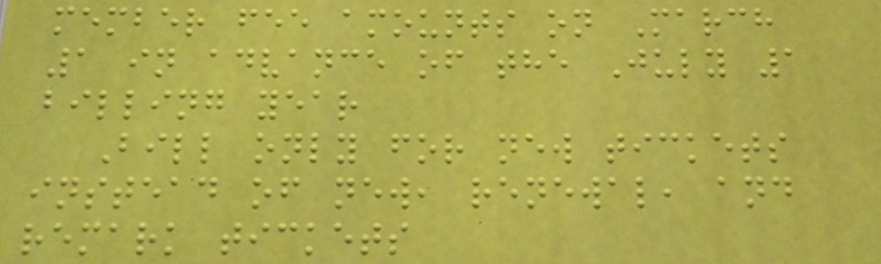member fee amounts on March
1 in advance of the July 1
billing year
Bill only for new tickets
instead of new, renewal, and
remark tickets
